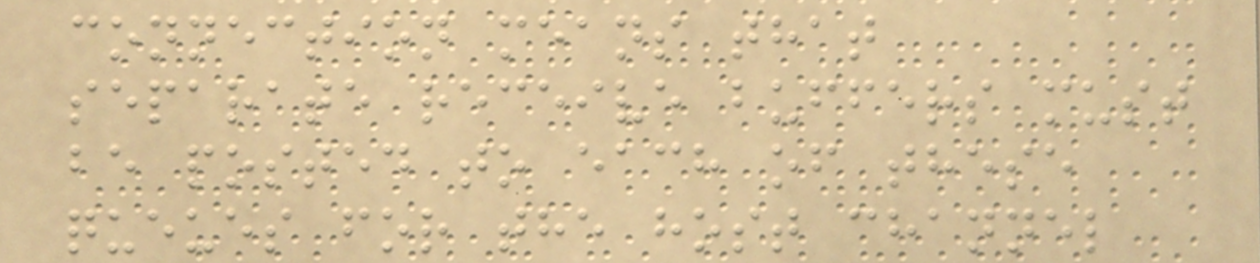connection means that
separate receive buffers must
be posted to each of these
queues for the host channel
